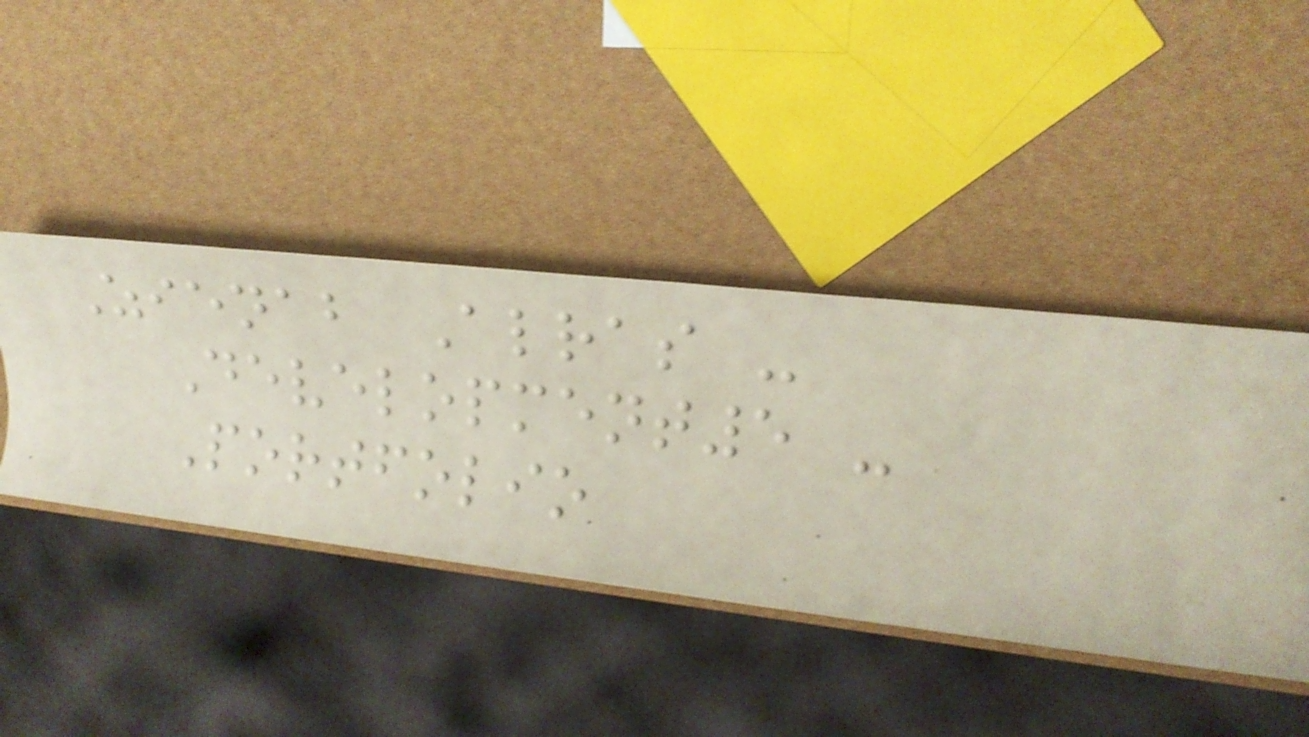Zienab Alras -
Development5 -
Portfolio
